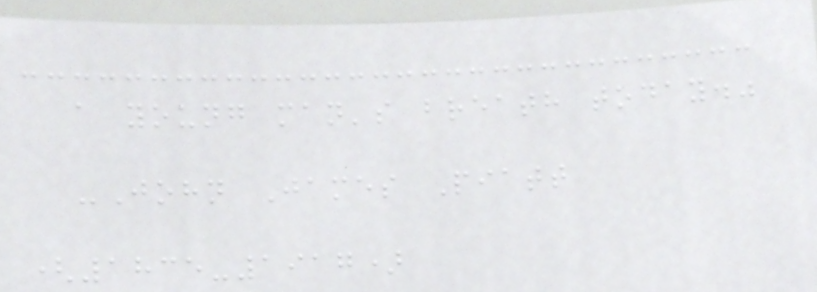a young man's breath today."
-John James Piatt
(1835-1917)
